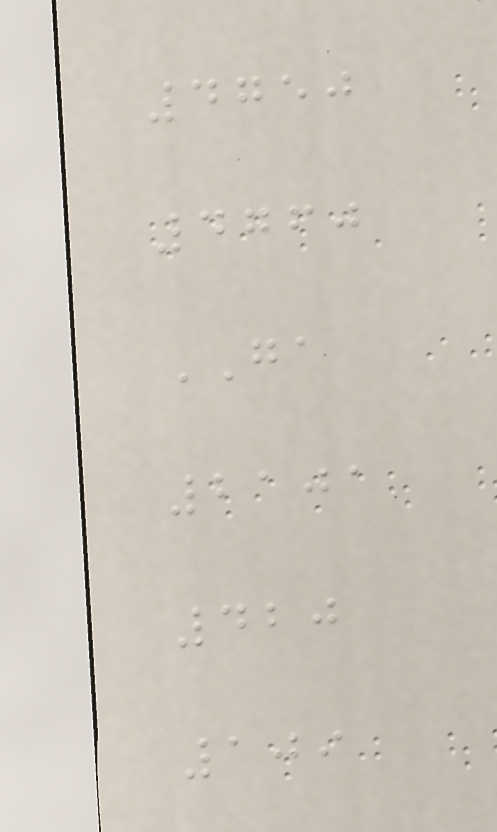4750
4760
GA
2101
420
109
